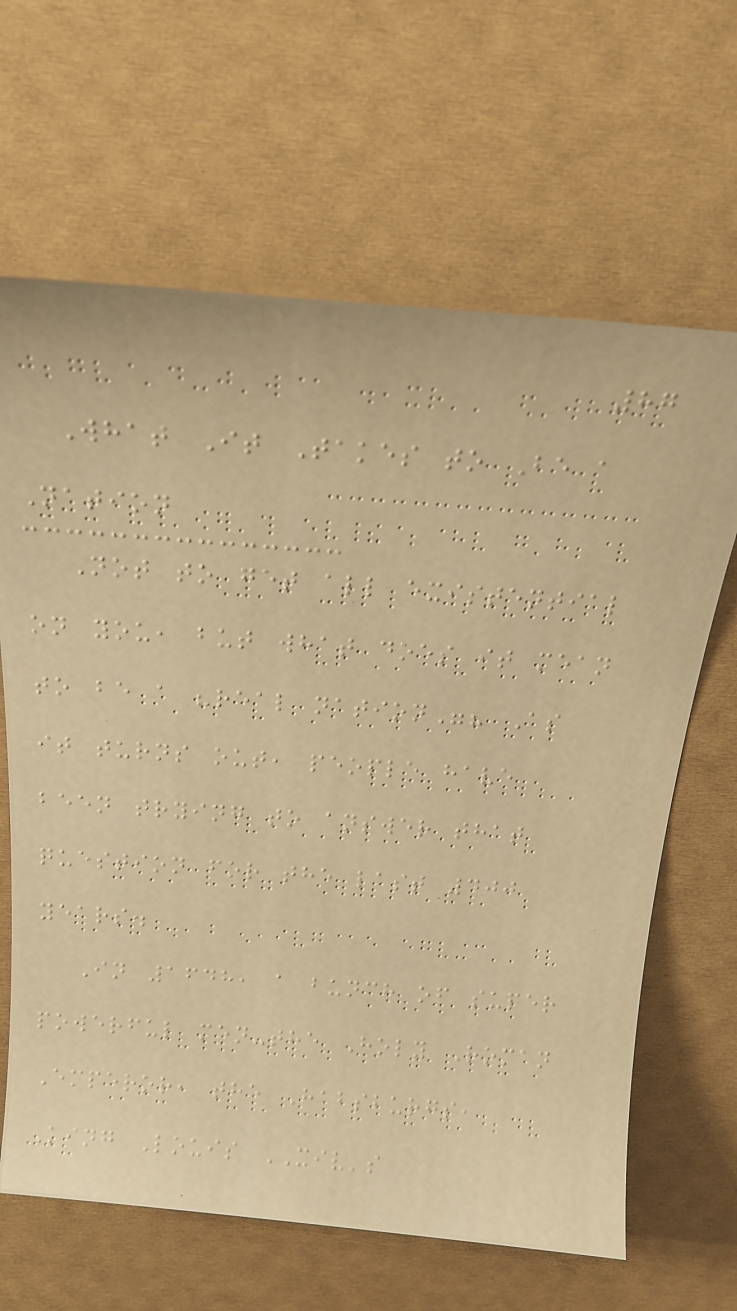87
What It Takes to Be a
Nation
Not to get all existential
on you, but what does it mean
to be a "real nation"? As
it turns out, people have
been trying to answer that
question for the last 400
years.
In 1648, a bunch of super
powerful men-the Holy Roman
Emperor, the Habsburgs,
King Louis XIV's
